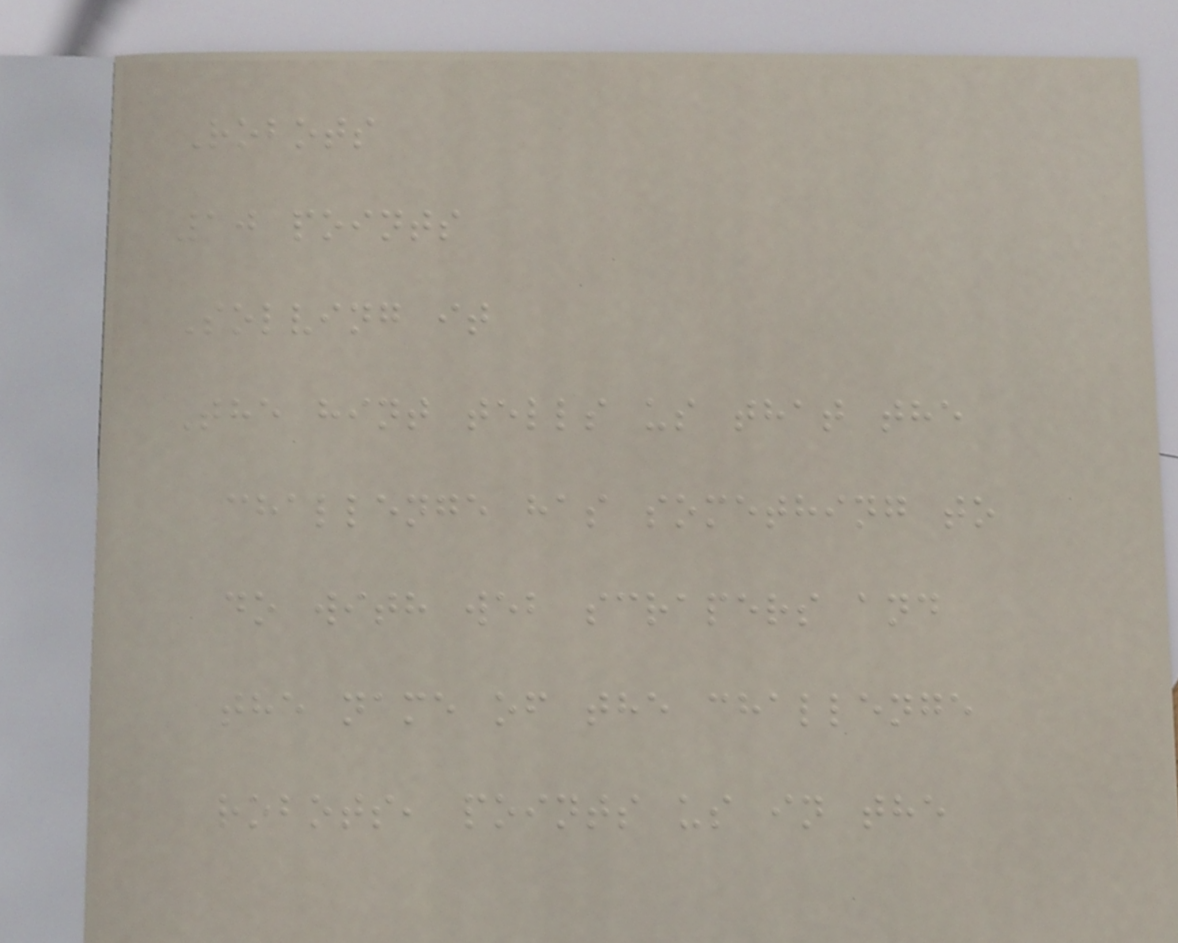Robots
10 points
Solving it
The hint tells us that the
challenge has something to
do with web scrapers and
the name of the challenge
robots, points us in the
